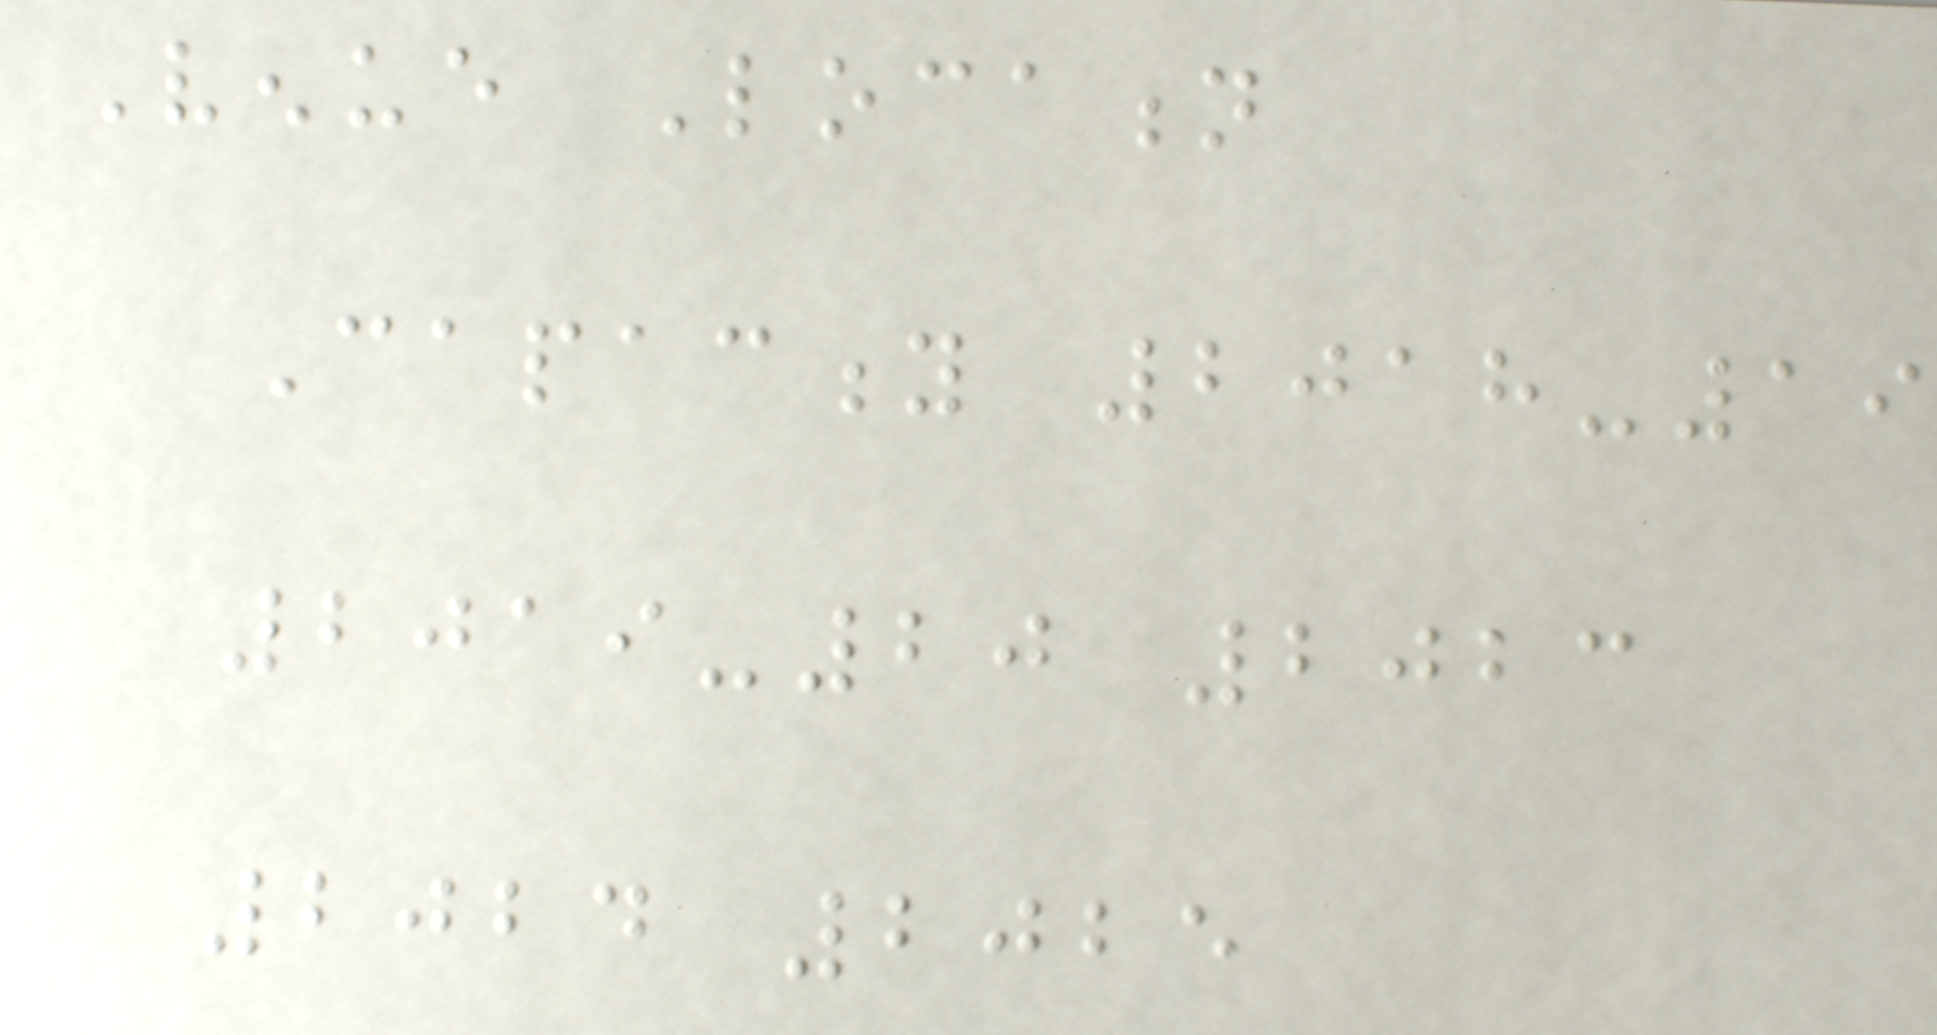Venue Location
Capacity 2018-19
2019-20 2023
2024 2025
